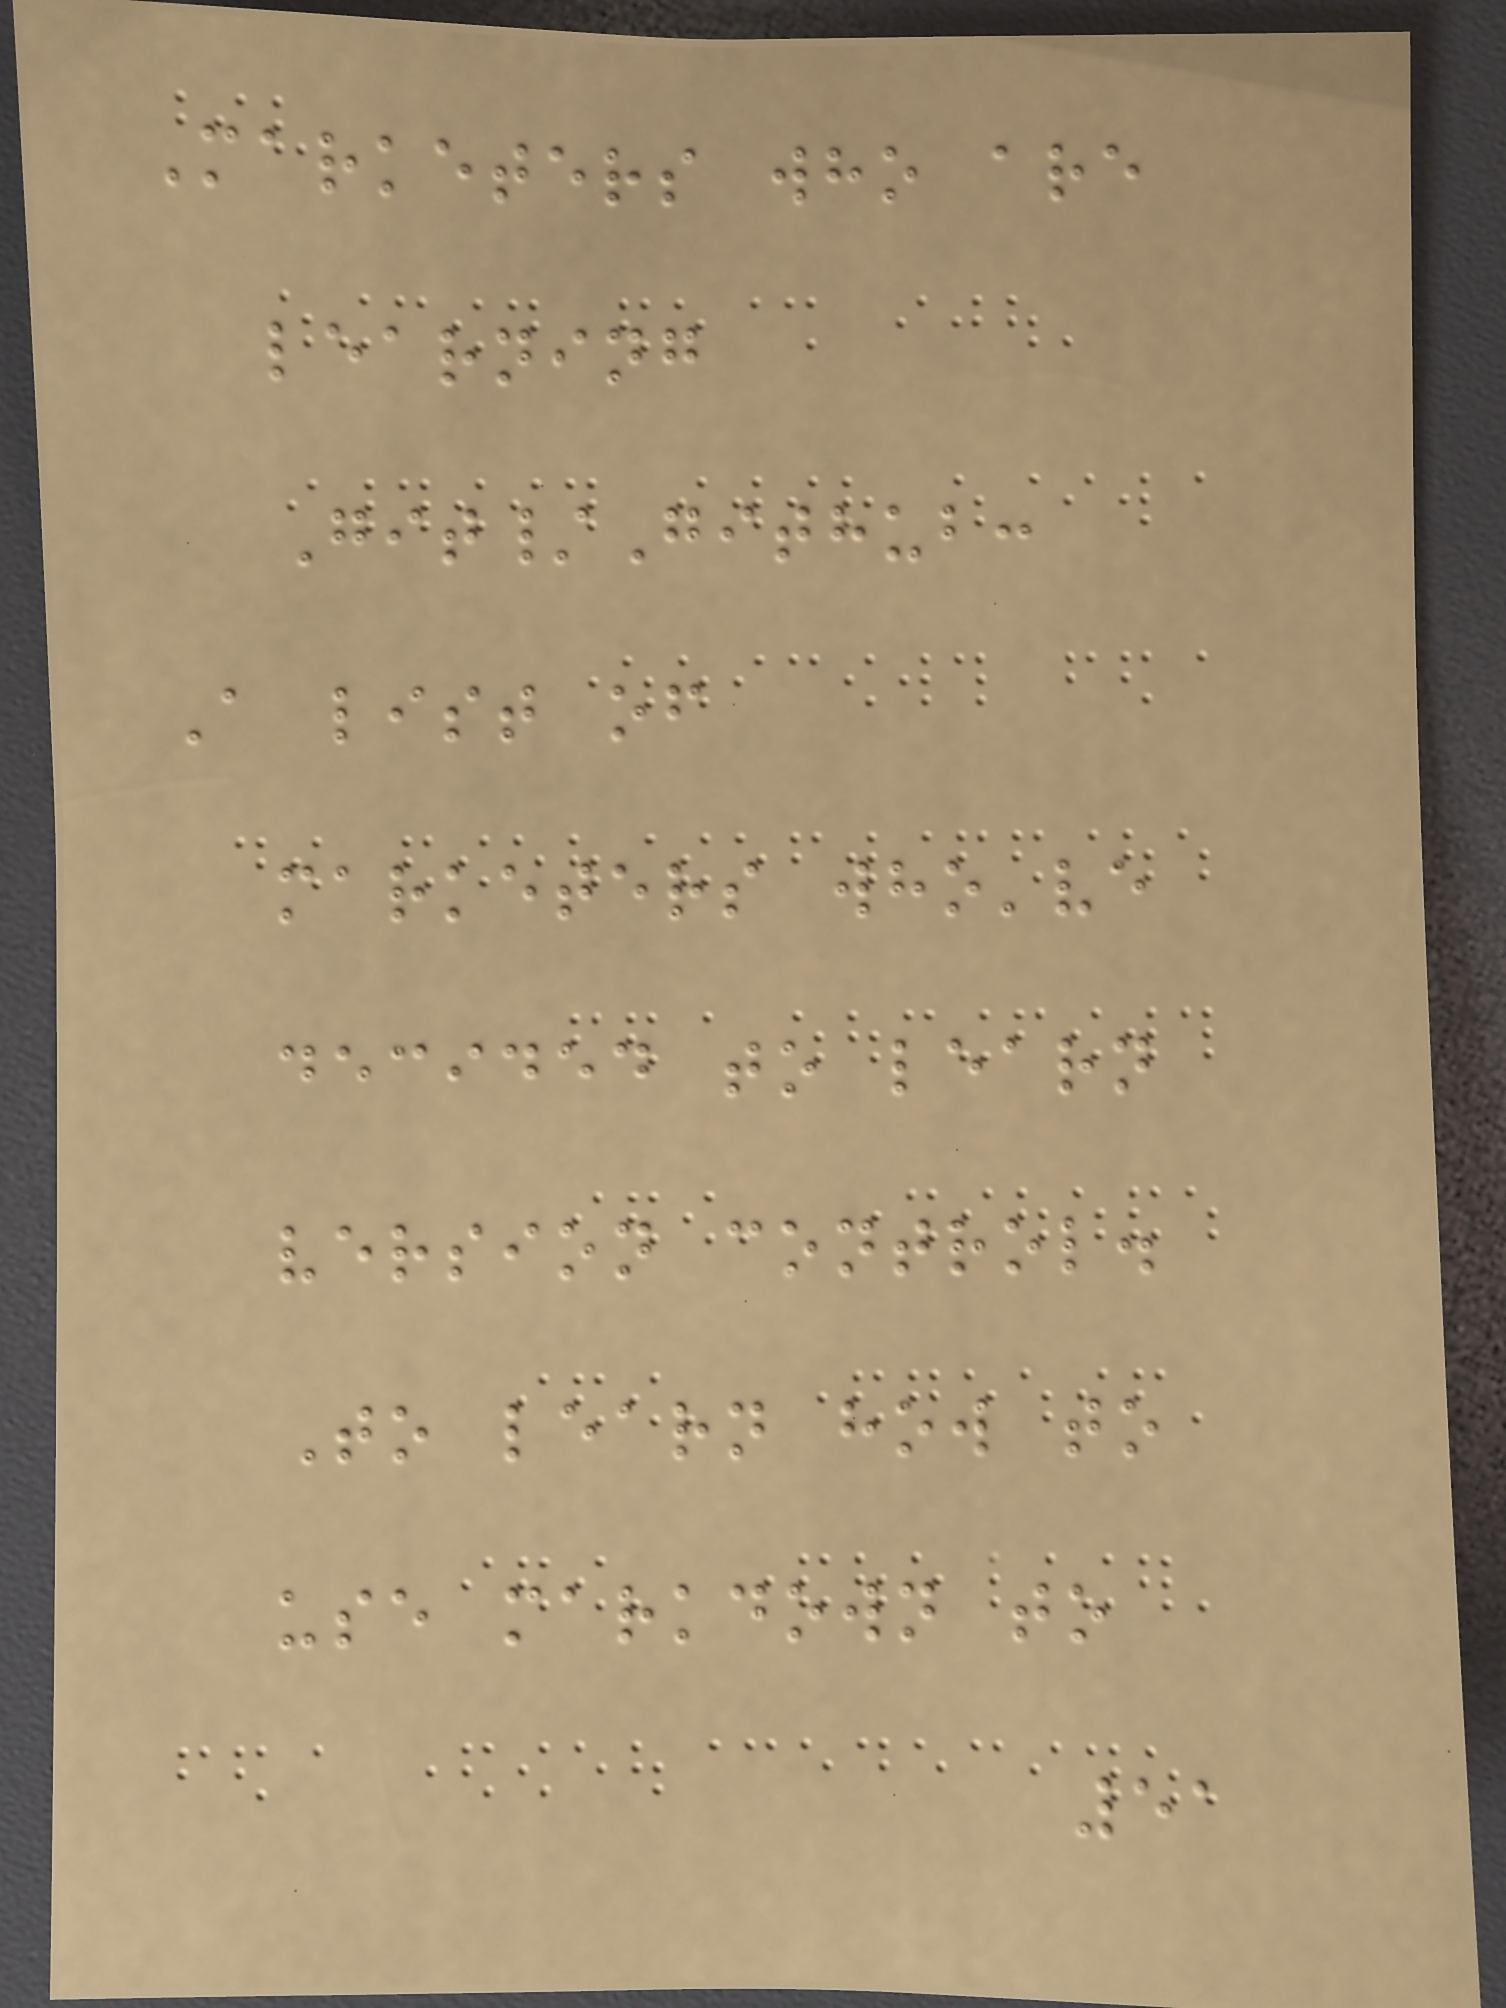Marketers who are
learning
Git/Github:
A list of
marketers who've
decided to learn
version control.
To learn how to
use markdown to
51
